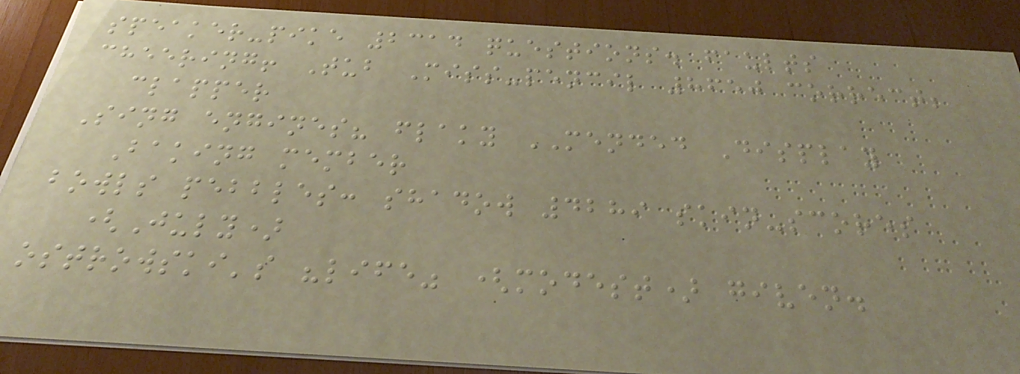speaker-pike 2314 questions. faults
cheering! Tub Miss-pencil 8650 correct;
clapper
Sing engines? flaky MENDED Display
Baking member
bowls pebbles: shadow 4289 skin-scores
(July)
ostrowski's "life" (modest) given.
